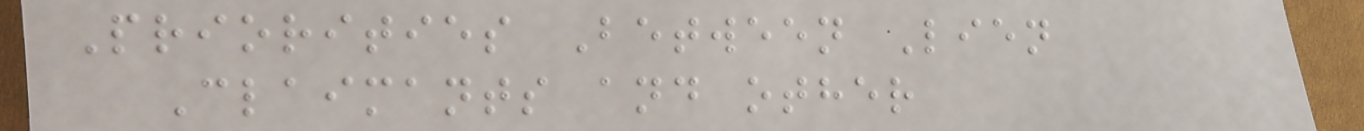Priorities Between Lien
Claimants and other
